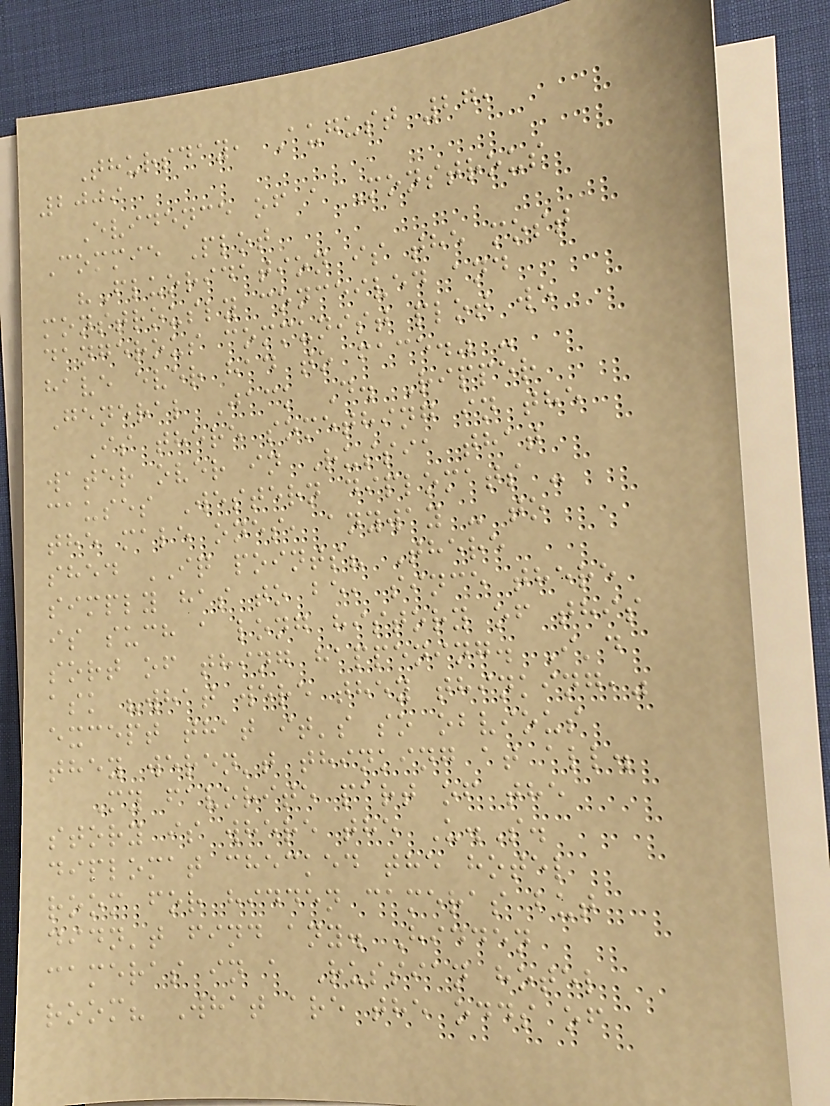Thursday, August 27,
2009
Evidence of a Monstrous
Commie Plot
"Fluoridation is the most
monstrously conceived and
dangerous communist plot we
have ever had to face." -
General Jack D. Ripper
Is there something in the
water over in Russia that
causes Western diplomats -
the male ones, anyway - to
shed IQ points? There
simply has to be, since there
is such a long history of this
sort of thing happening. I'd
ask "what were they thinking,"
except that it's so obvious
they weren't thinking at all.
My favorite part of the
story is where the U.S.
diplomat checked the hotel
room for hidden cameras but
didn't find any. Hidden
cameras in a Russian hotel
room? What are the odds of
